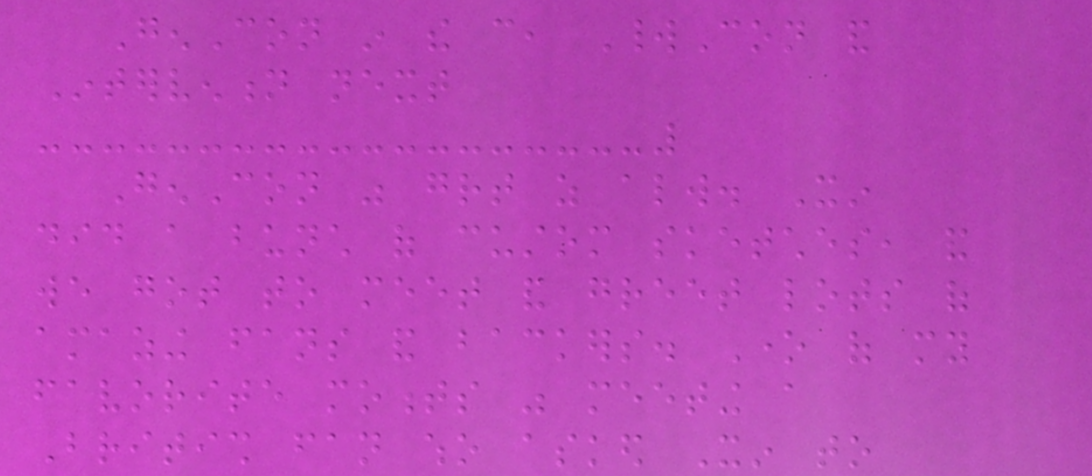GenCon in the can, WorldCon and
Intervention next
GenCon was great as always. Xin
did a bunch of custom sketches, and
we got to meet and greet lots of
amazing fans and backers. One of my
favorite moments was meeting a
British fan who asked Xin to
